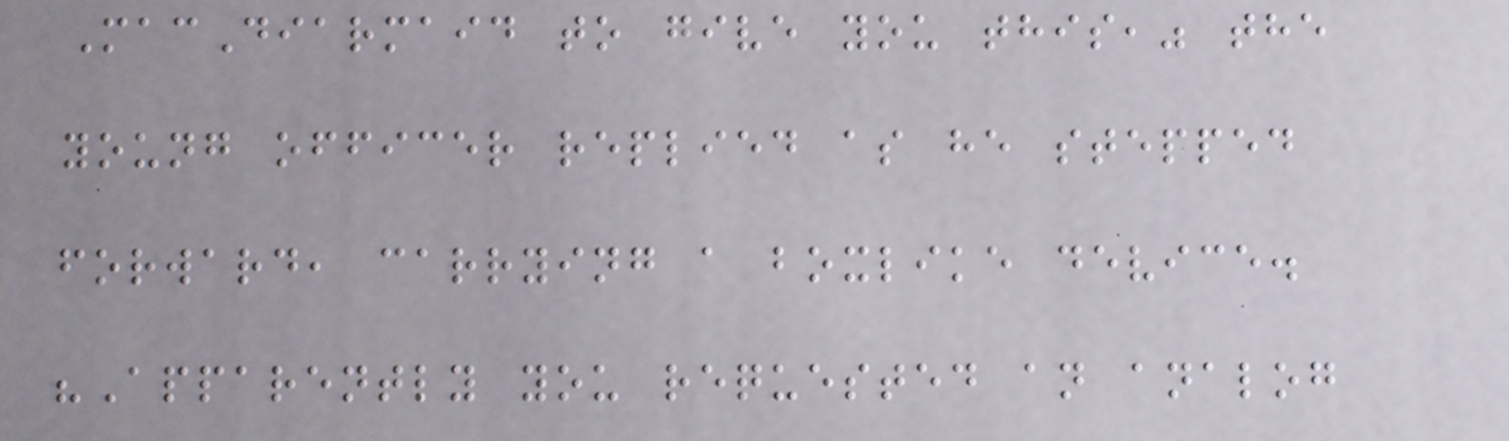MacDiarmaid to give you this," the
young officer replied as he stepped
forward, carrying a boxlike device.
"Apparently you requested an analog
